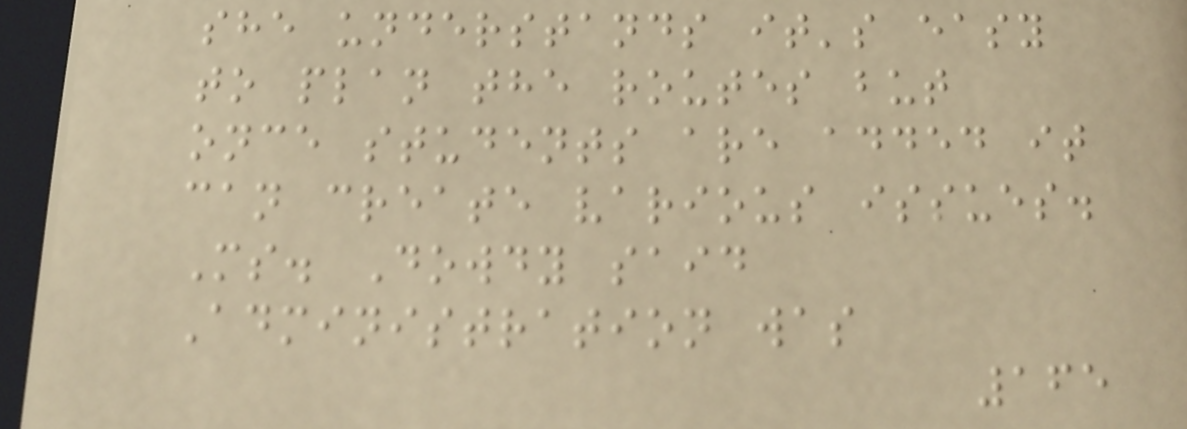she understands it's easy
to plan the routes but
once students are added it
can create various issues.
Ms. Dowdy said
Administration was
165
